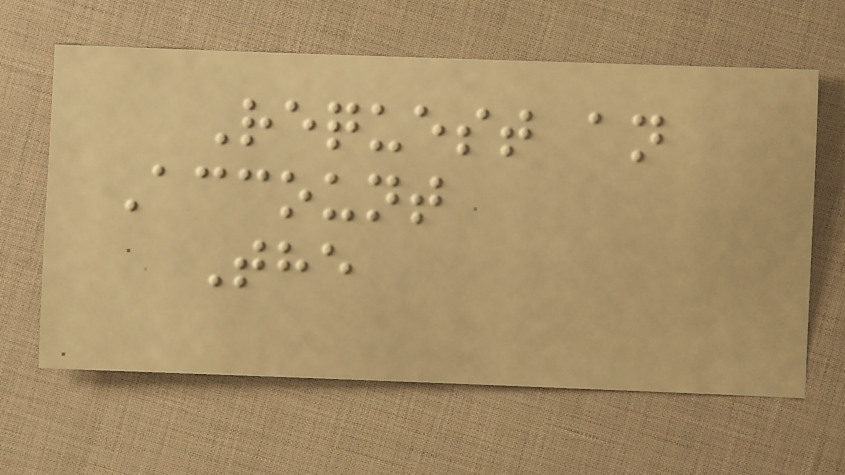Request an
Account
The
